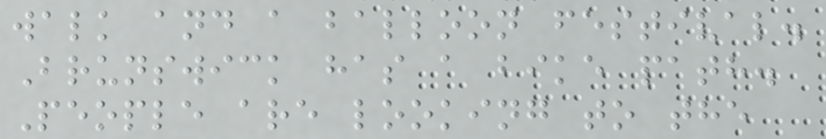walk and a balloon festival.
Brunswick has a bike path.
People are looking to the
